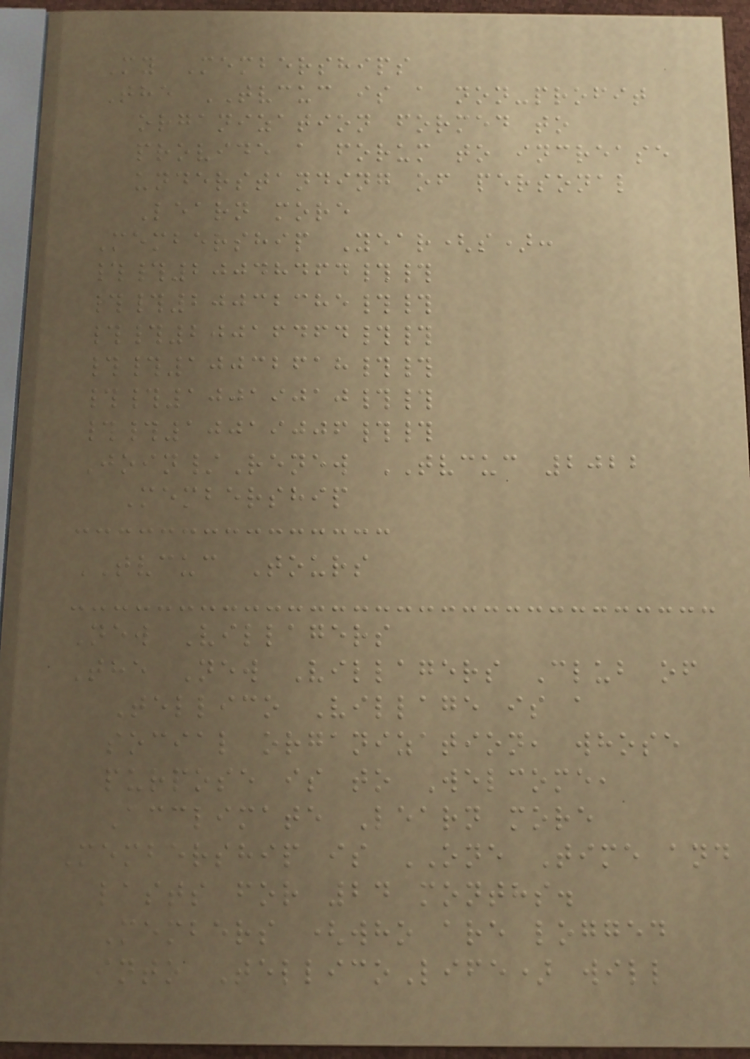My Memberships
The TVCUC is a non-profit
organization formed to
provide a forum to increase
understanding of personal
Learn more
Membership Year(s):
##20048464##
##20032385##
##20016464##
##10032618##
##10019010##
##10019006##
Join/Renew TVCUC 2022
Membership
TVCUC Tours
New Villagers
The New Villagers Club of
Tellico Village is a
social organization, whose
purpose is to Welcome,
Acclimate Learn more
Membership is ONE Time and
lasts for 24 months.
Members (who are logged
into TellicoLife) will
